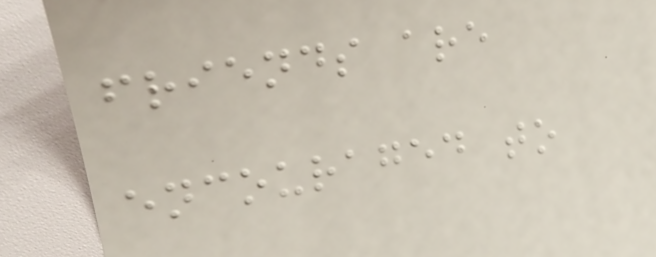friends are
encouraged to
